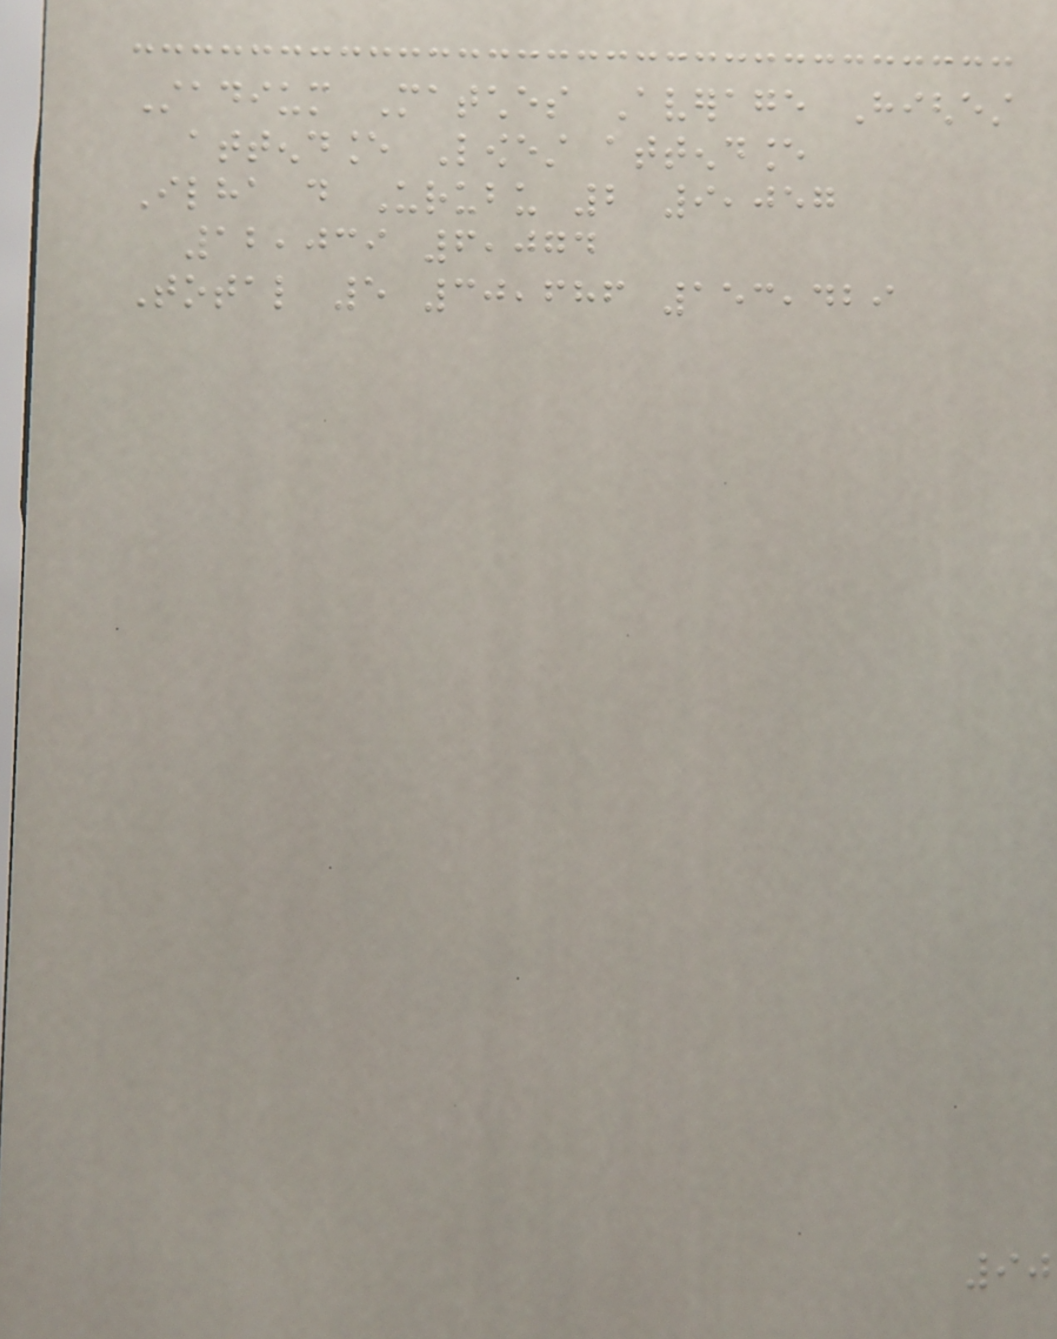Stadium Matches Average Highest
attendance Lowest attendance
Ilha do Urubu 2 9,057
12,039 6,074
Total 5 30,686 153,429
90
